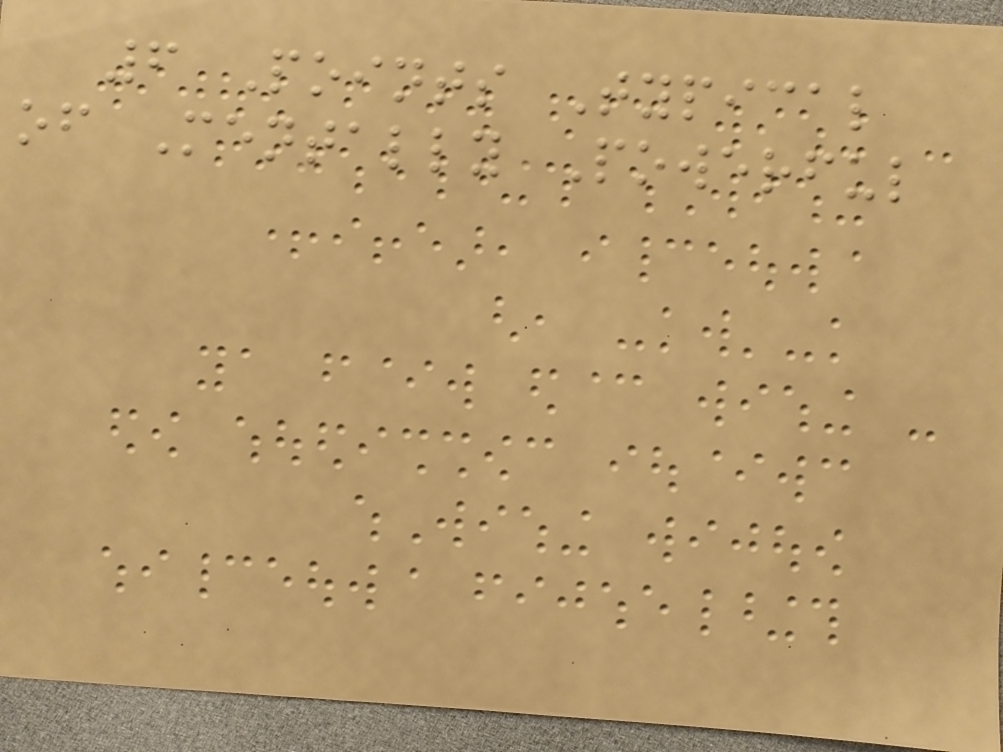6 Points Typical
of Mentally Powerful
